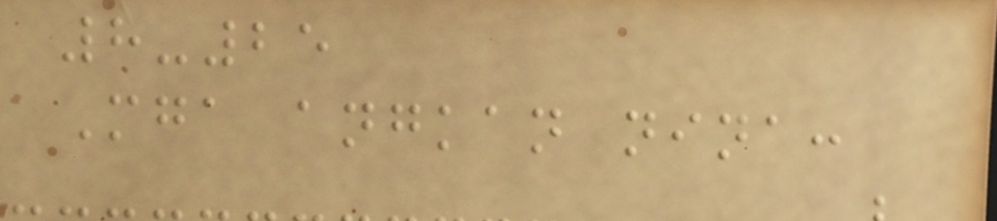8-25
Mga angkan nina:
